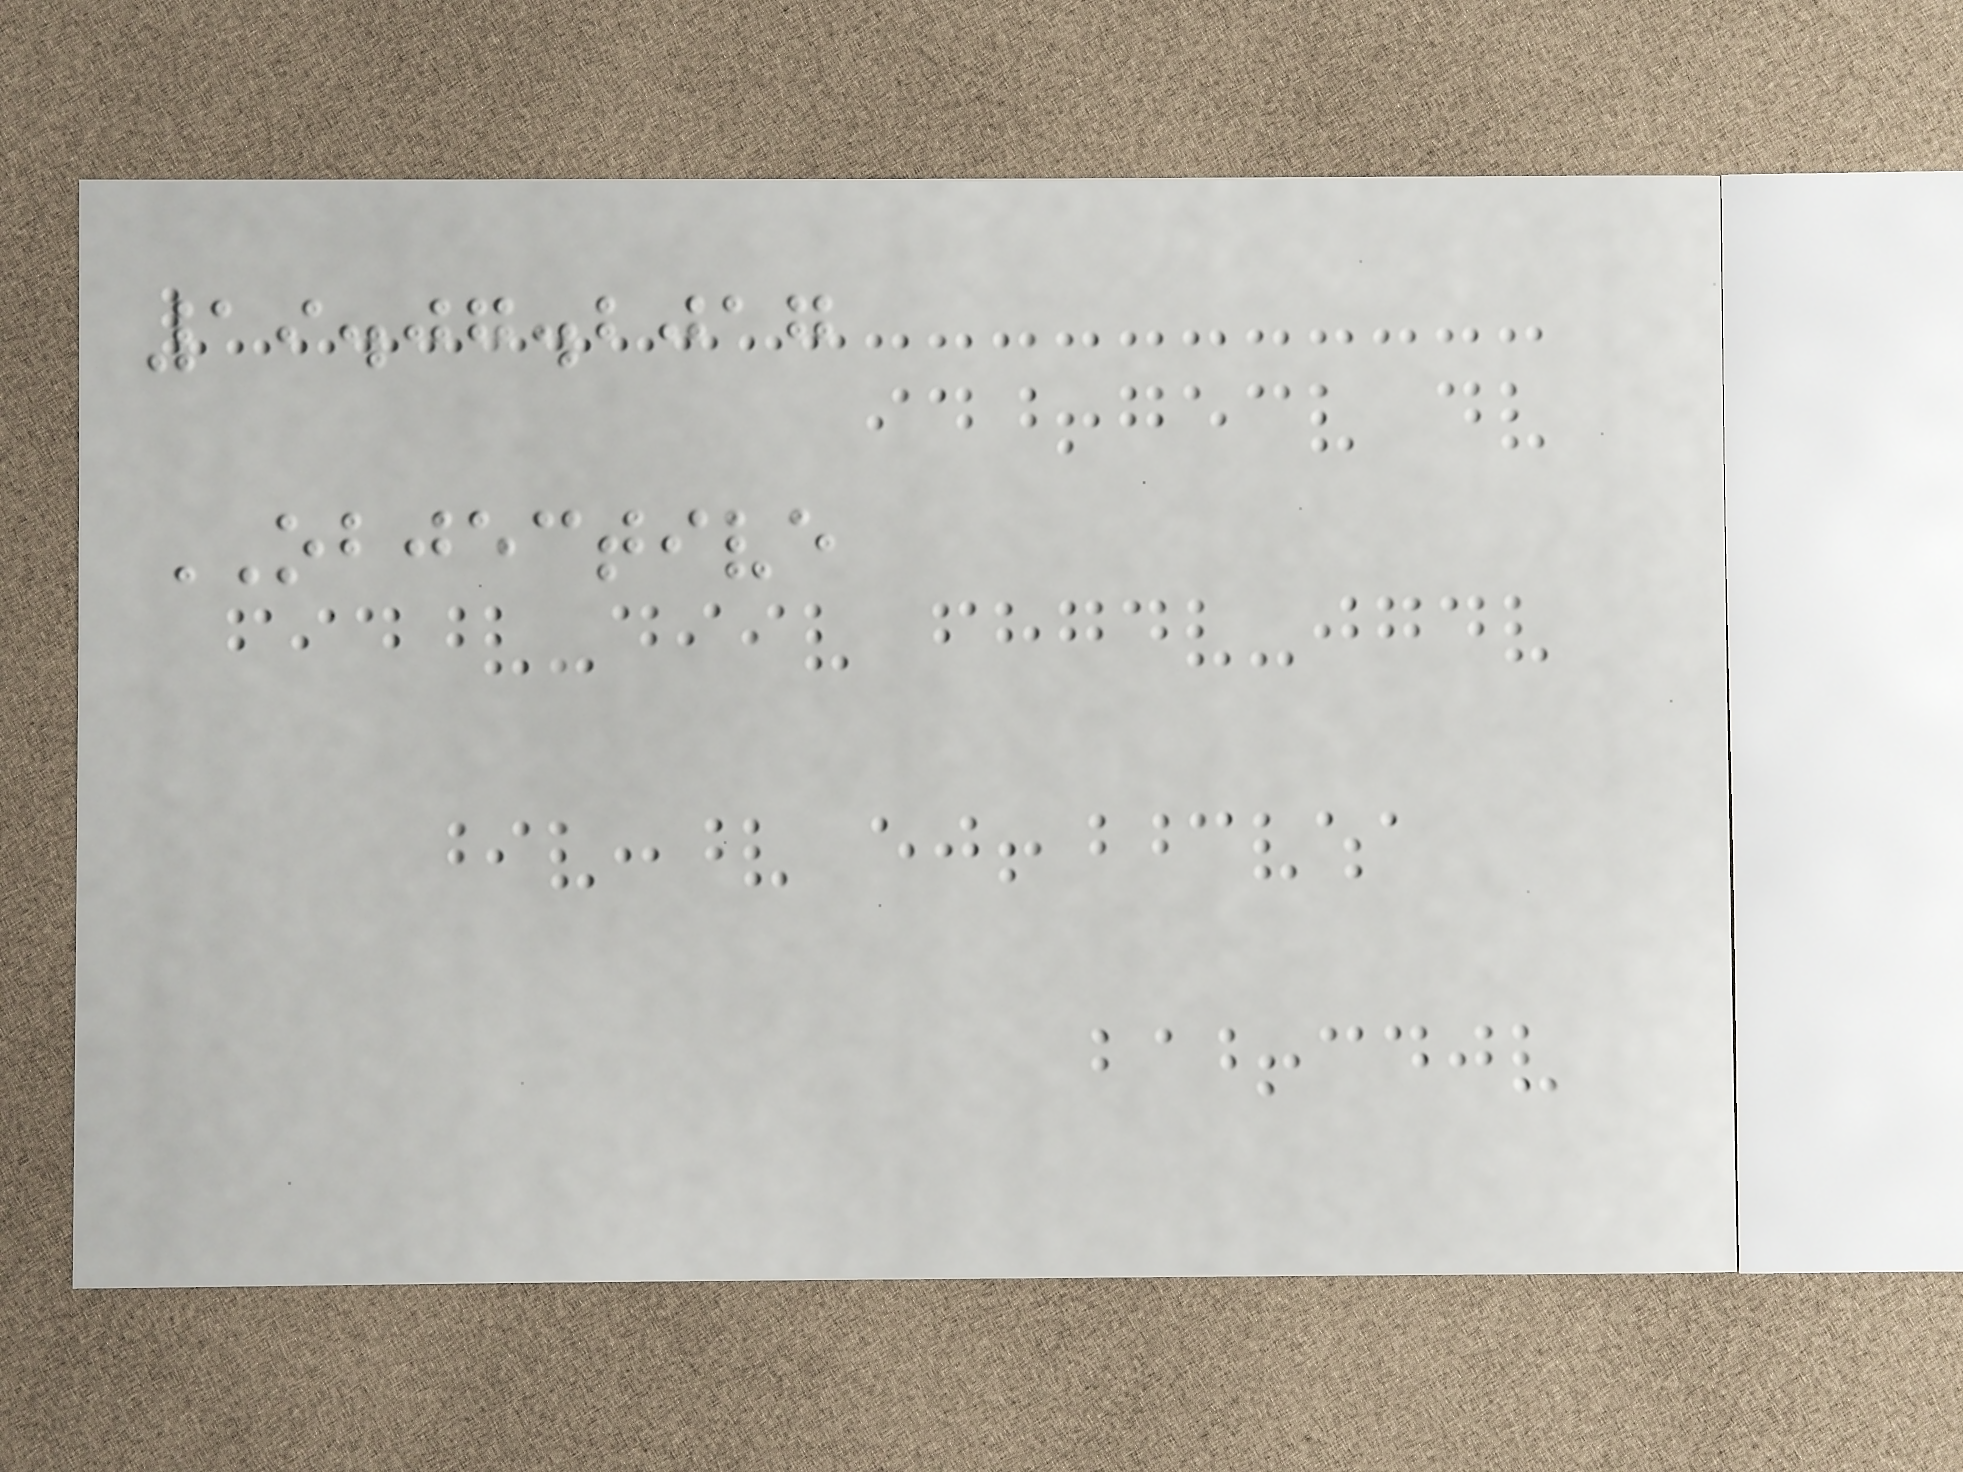19.07.2017
OBJECTIVE
